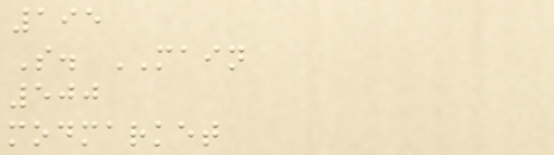195
S. MAIN
500
modmarket
